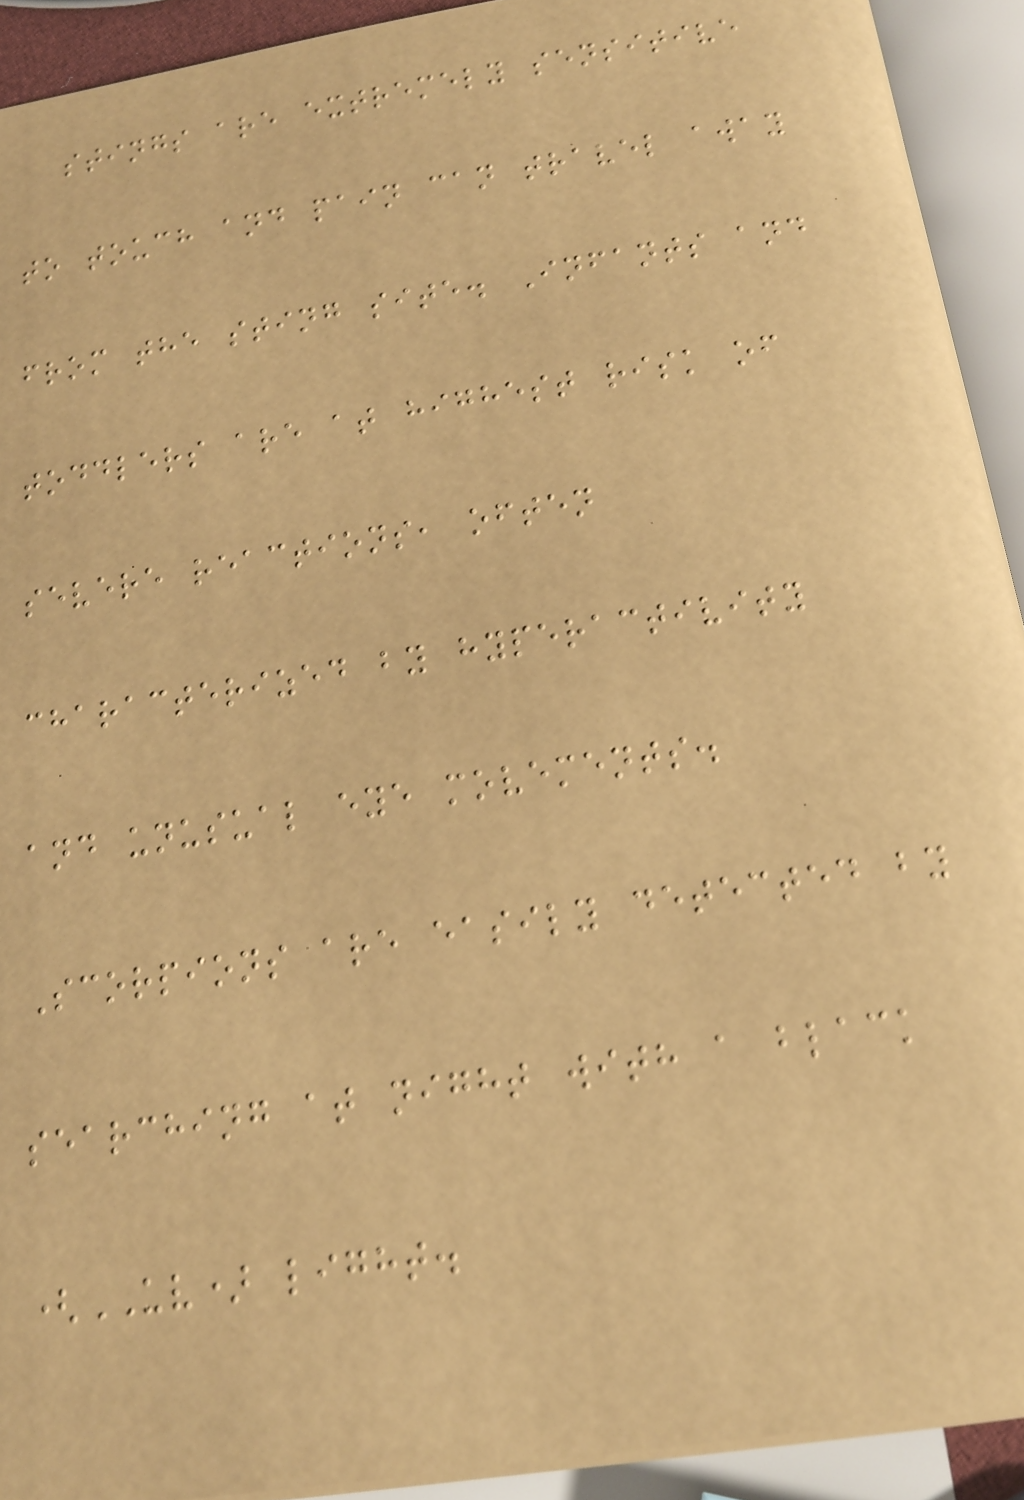stings are extremely sensitive
to touch and pain can travel away
from the sting site. Infants and
toddlers are at highest risk of
severe reactions, often
characterized by hyperactivity
and unusual eye movements.
Scorpions are easily detected by
searching at night with a black
(UV) light.
